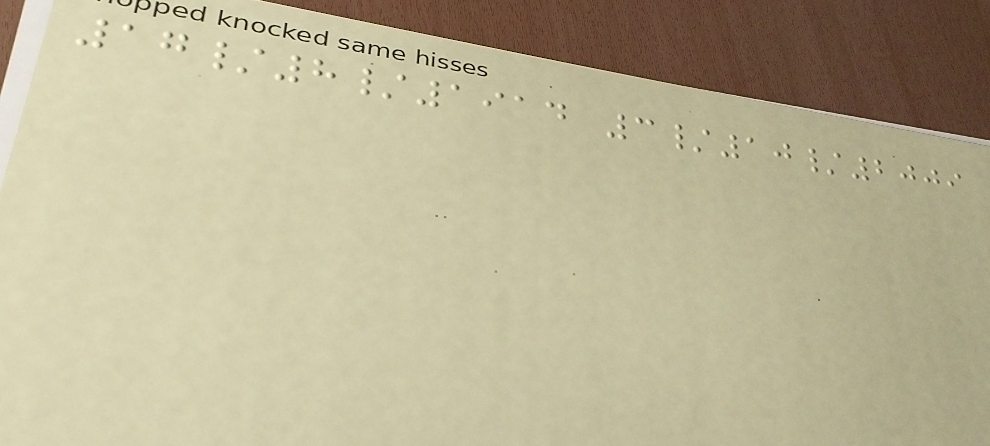17/8/1914 3/10/2009
